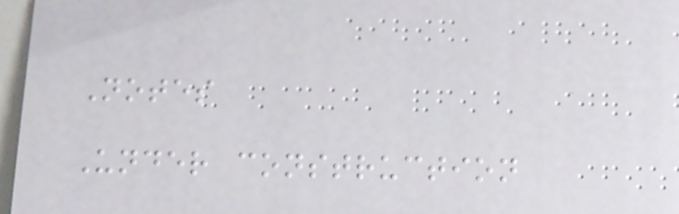Notes
Under construction
